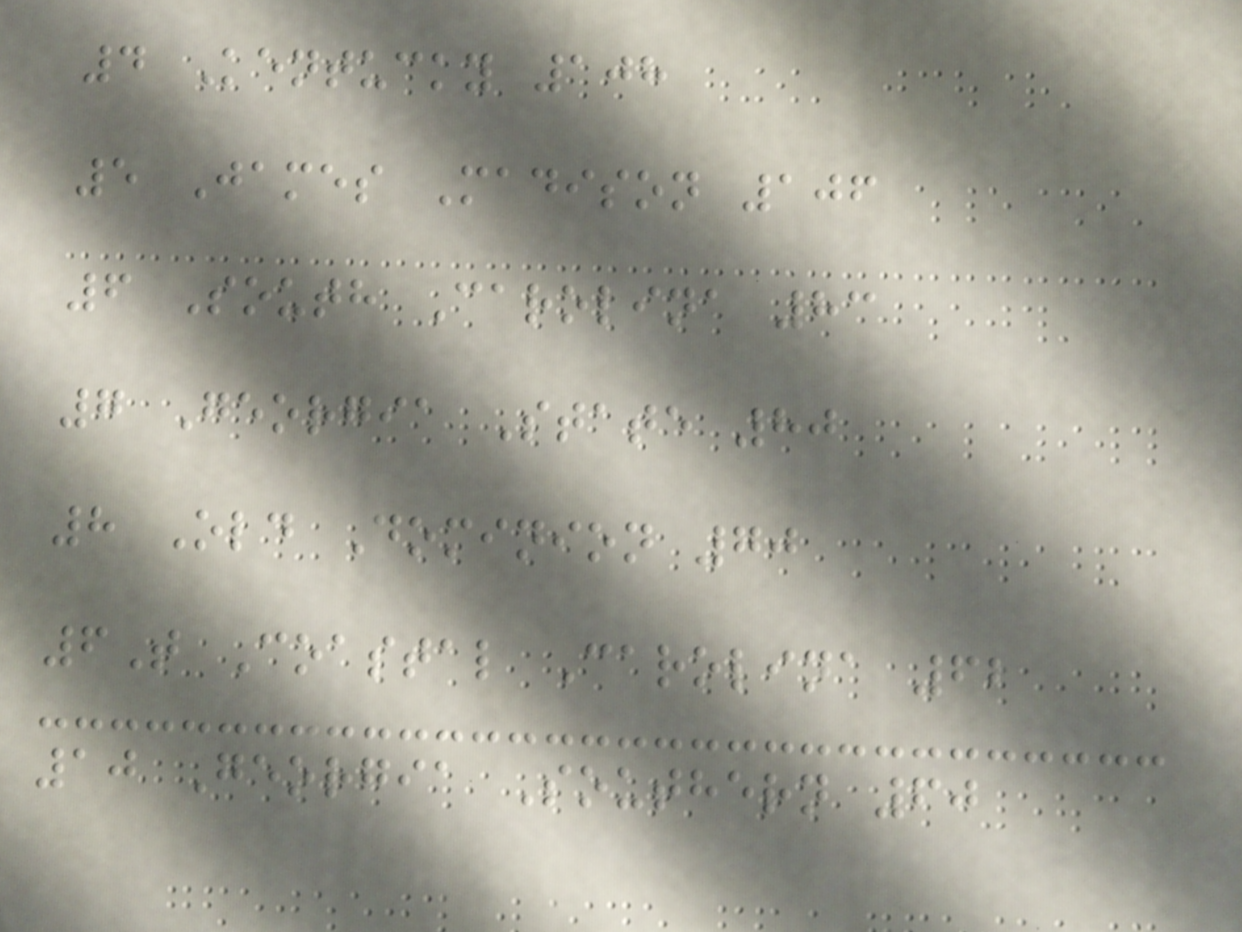4 Kentucky 108
5 James Madison 106
6 South Carolina 83
7 Georgia State 80
8 Old Dominion 70
6T Coastal Carolina 62
10 Georgia Southern 60
